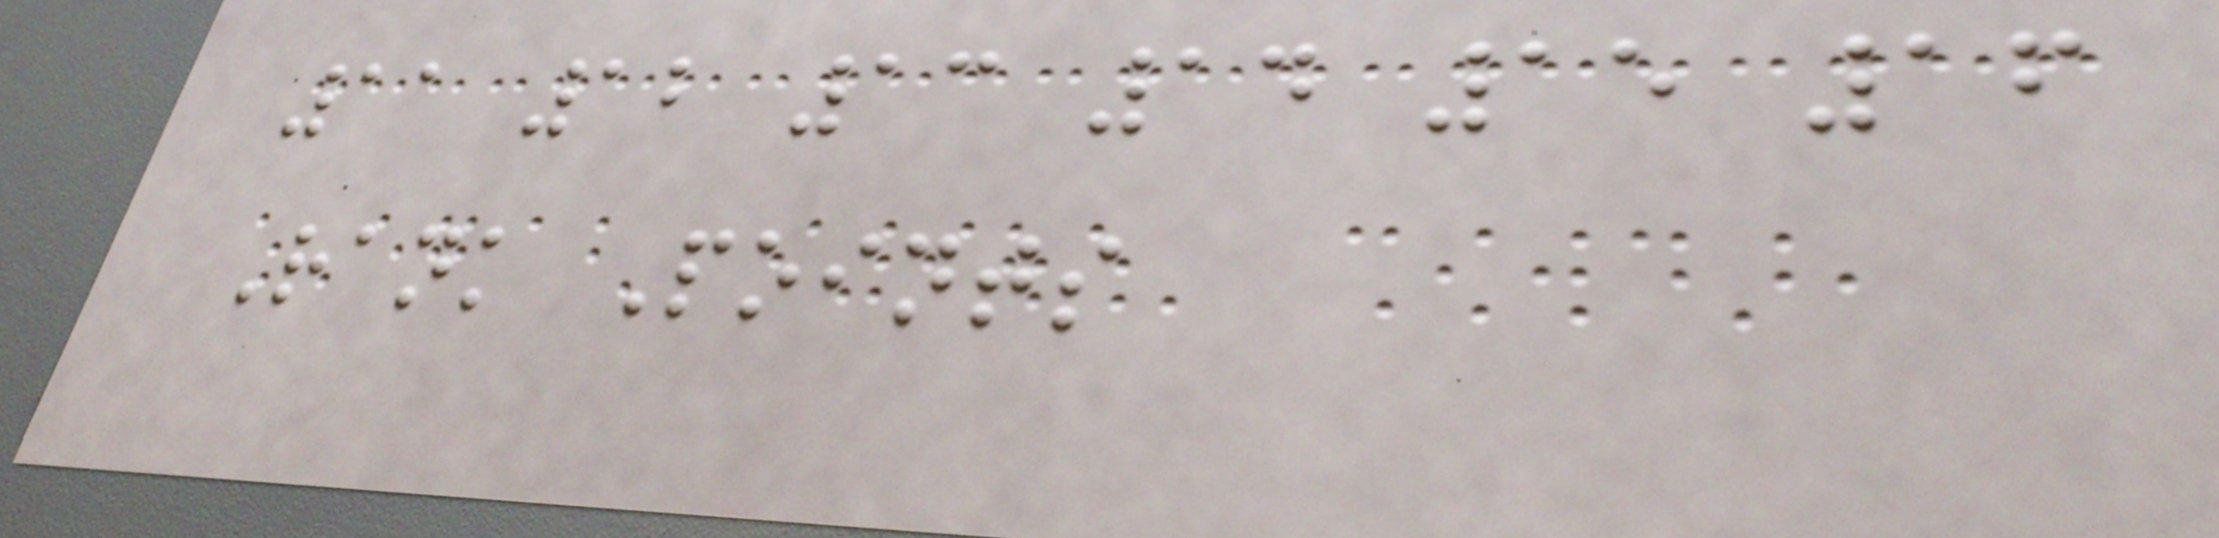11 12 13 14 15 16
Rank Points
